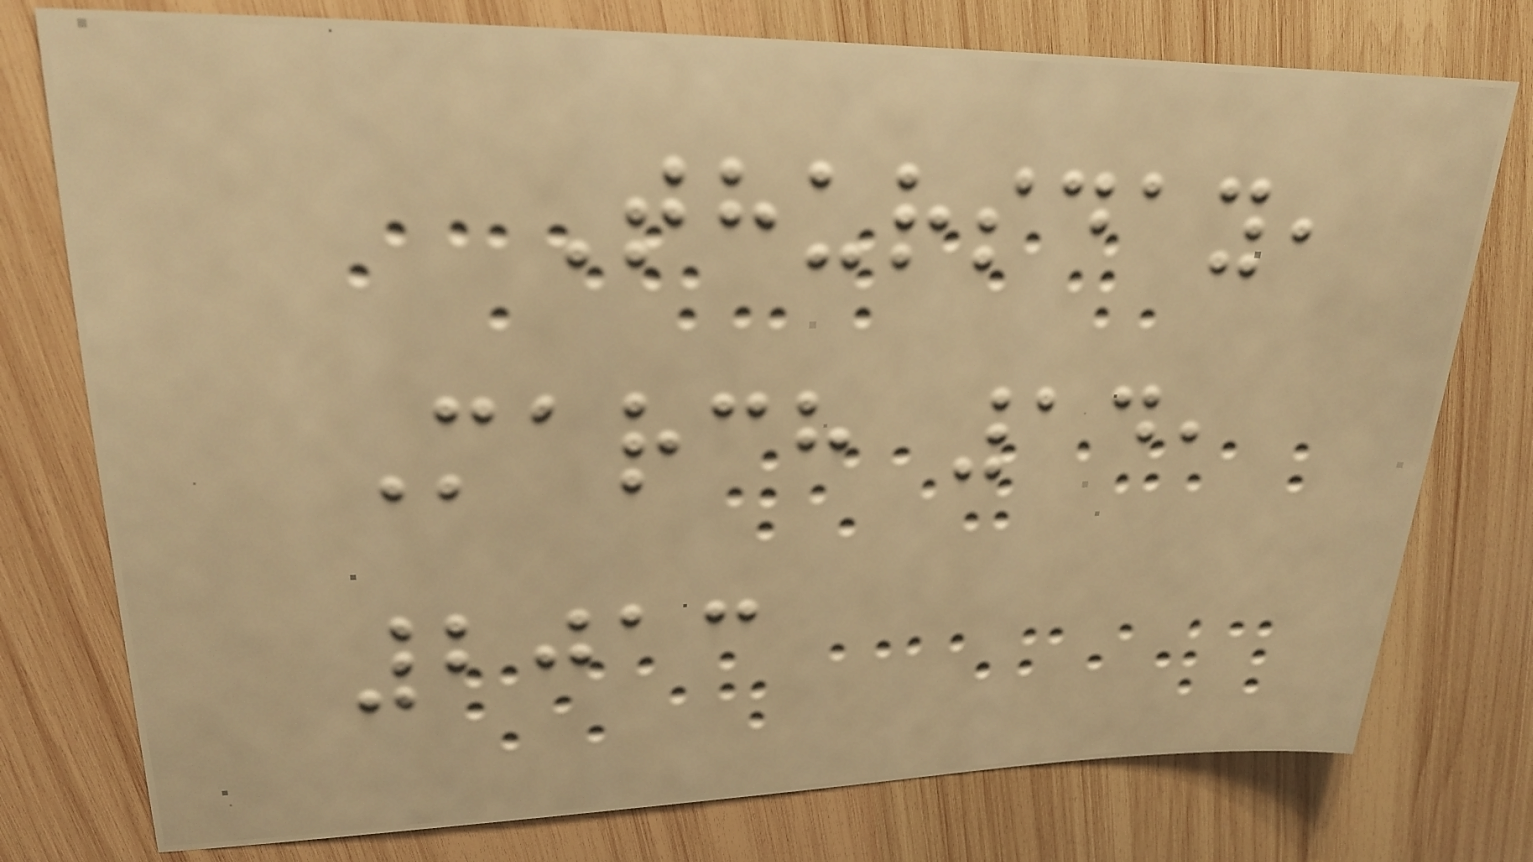Thursday,
March 14,
2013
